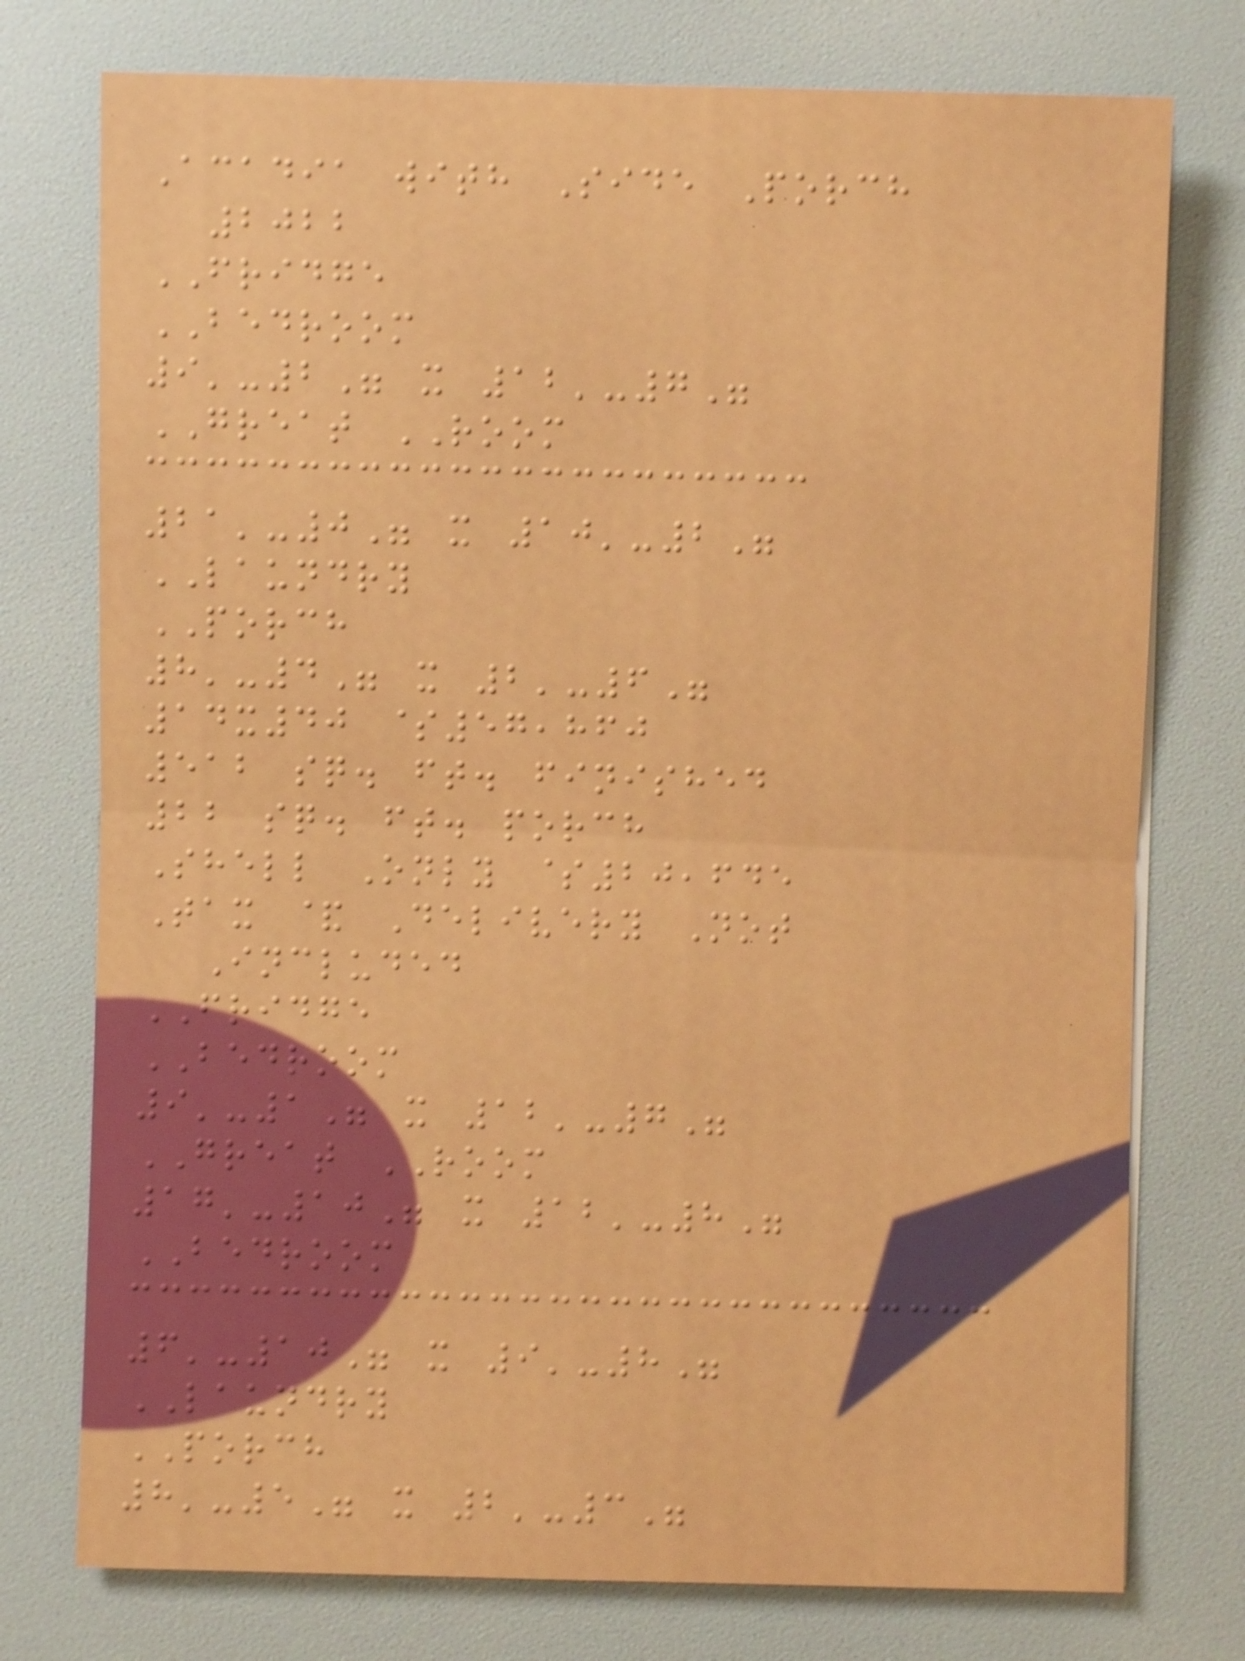Acadia with Side Porch
2022
FRIDGE
BEDROOM
9'-2" x 12'-7"
GREAT ROOM
21'-0" x 10'-2"
LAUNDRY
PORCH
8'-4" x 2'-6"
14x40 $57,860
512 sq. ft. finished
22 sq. ft. porch
Shell Only $20,645
Tax & Delivery Not
Included
FRIDGE
BEDROOM
9'-1" x 12'-7"
GREAT ROOM
17'-10" x 12'-8"
BEDROOM
6'-10" x 9'-8"
LAUNDRY
PORCH
8'-5" x 2'-3"
